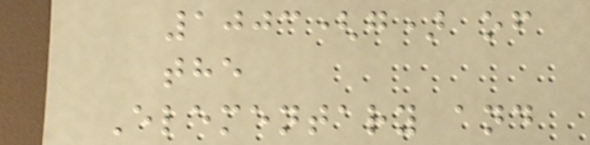1003(g) of
the
Elementary and
